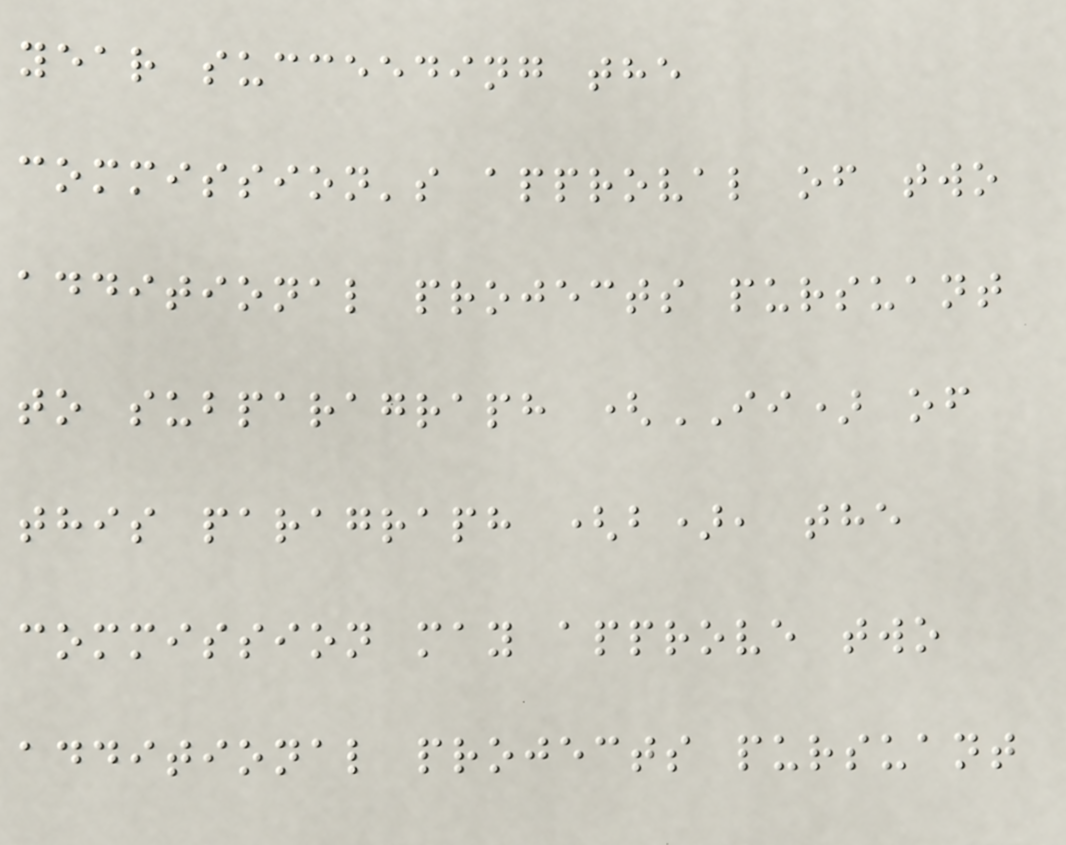year succeeding the
commission's approval of two
additional projects pursuant
to subparagraph (II) of
this paragraph (b), the
commission may approve two
additional projects pursuant
